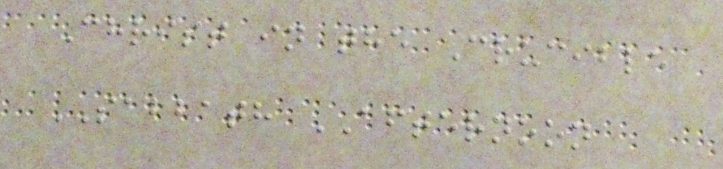Christ in the Crucible
SABBATH AFTERNOON
